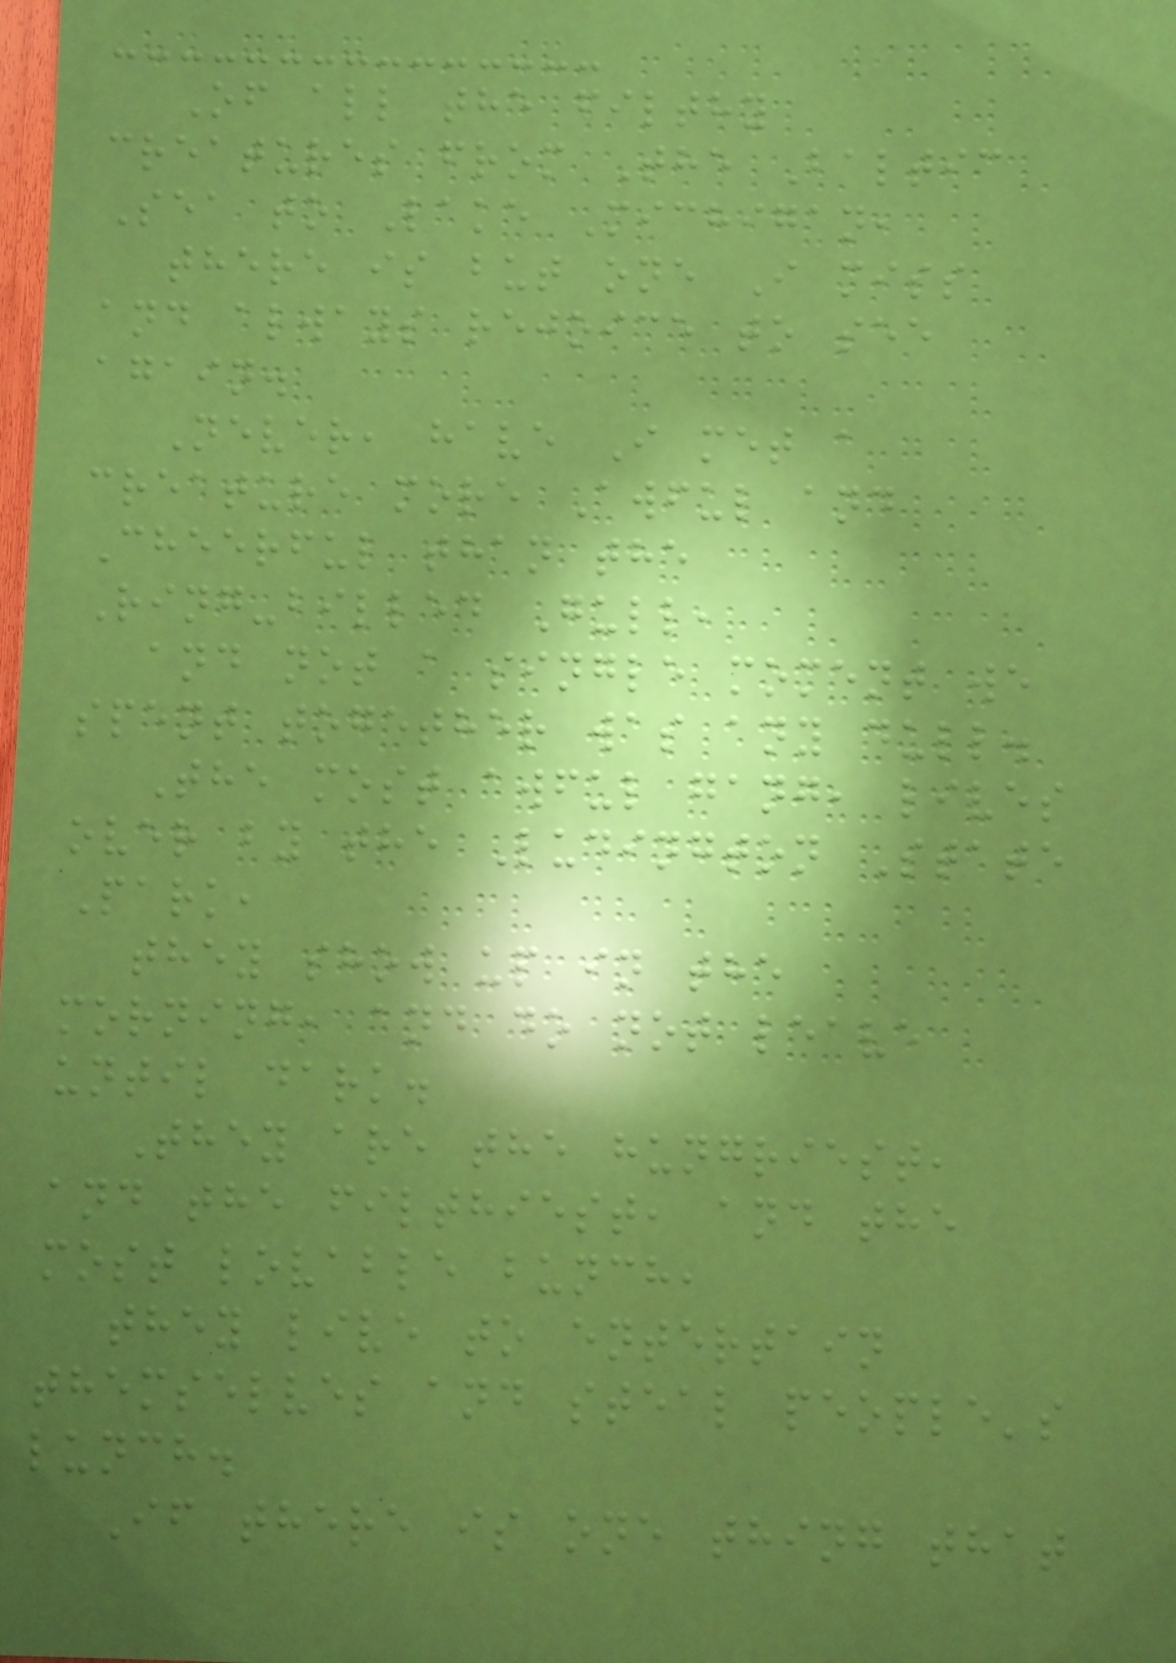Of all the filthy
creatures from The Baltic
Sea to Lake Michigan,
there is but one I miss
and always rejoice to see
again.
Never, have I met a
creature more Awful and
Cheerful than the
Ring-billed Gull,
and not a single moment we
spent together was any dull.
The most awful gang, lives
over by the Ludington State
Park,
they show up in the
morning, and do not leave
until dark.
They are the hungriest,
and the filthiest, and the
most lovable bunch,
they live to entertain
themselves and steal people's
lunch.
If there is one thing that
